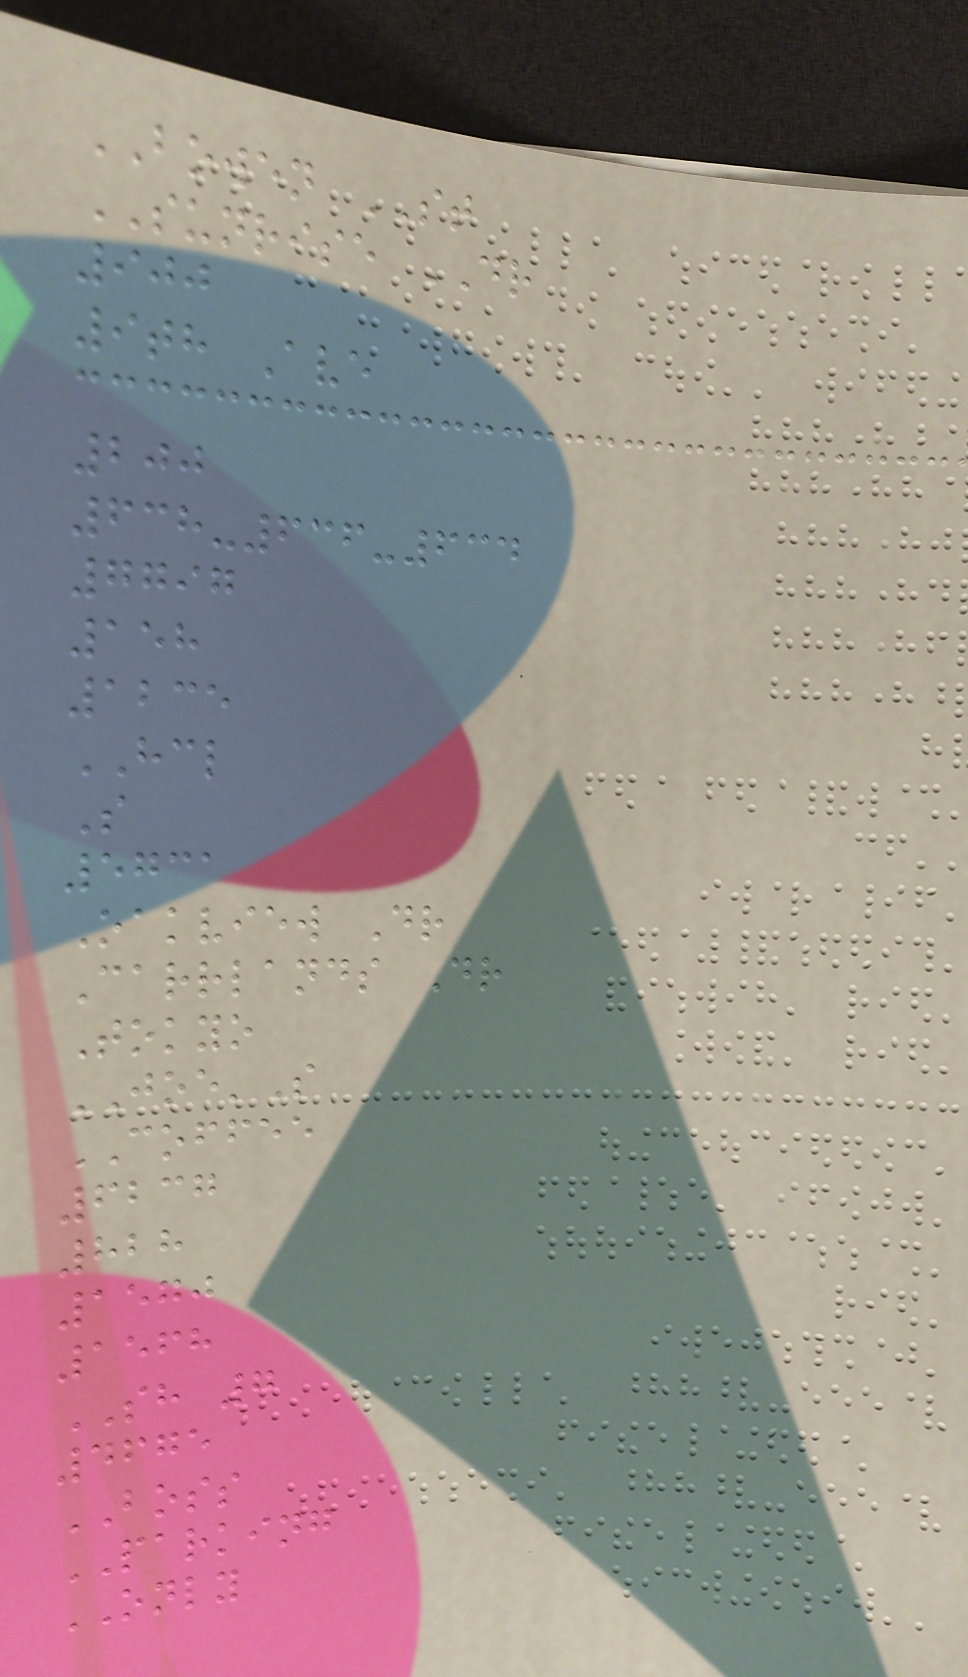BOWEN ST
SUNRISE DR
900
9th Ave
200
638-636-634
7797
158
1235
HCL
S
5731
Oakview Dr
Carrlands Dr
Tokyo
JOE'S
COFFEE
6237
828
1570
1568
SH 7
4675
BOSS
PARKING
ONLY
